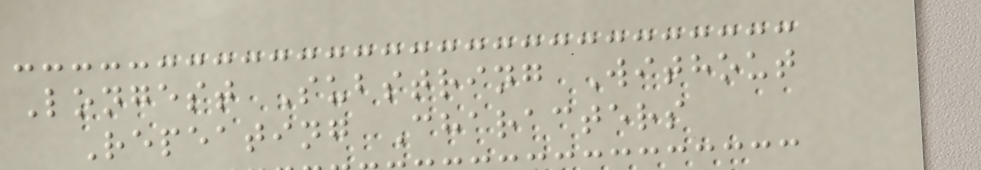Longest Substring Without
Repeating Characters
